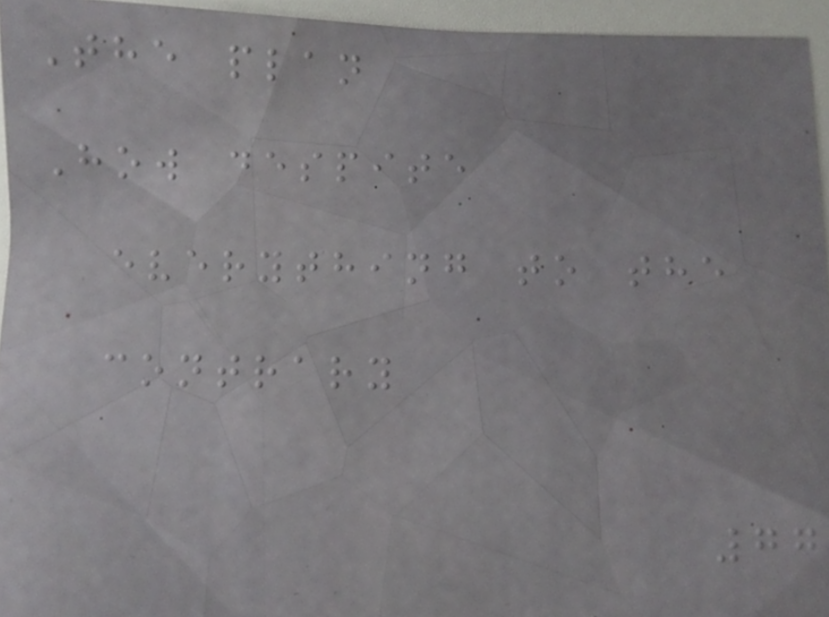The plan
How despite
everything to the
contrary
77
